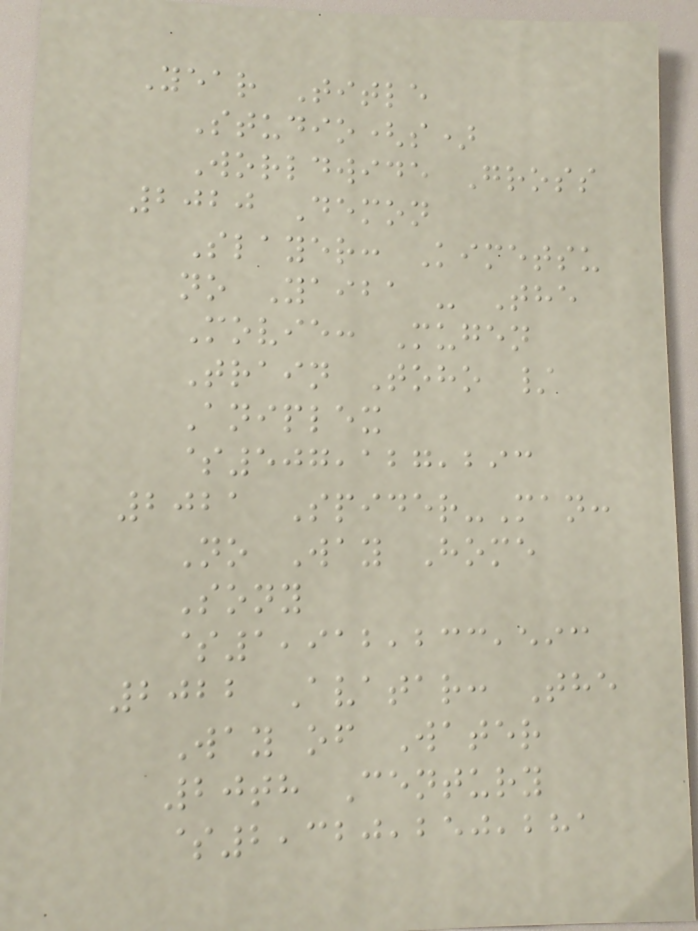Year Title
Studio(s)
Worldwide Gross
2020 Demon
Slayer: Kimetsu
no Yaiba - The
Movie: Mugen
Train Toho /
Aniplex
$507,127,293
2021 Spider-Man:
No Way Home
Sony
$1,912,233,593
2022 Avatar: The
Way of Water
20th Century
$2,320,250,281
